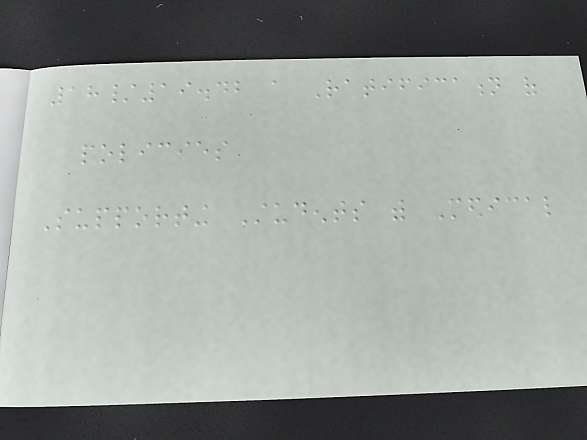18/19.42 a Ratification of
policies
Supporting Students with Medical
